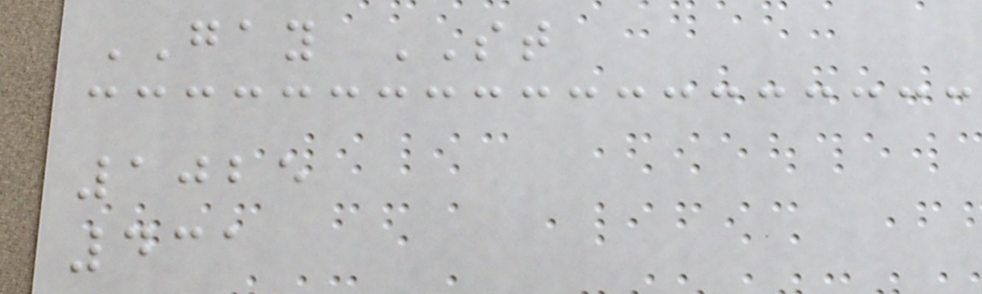GAY ST
1025
431
